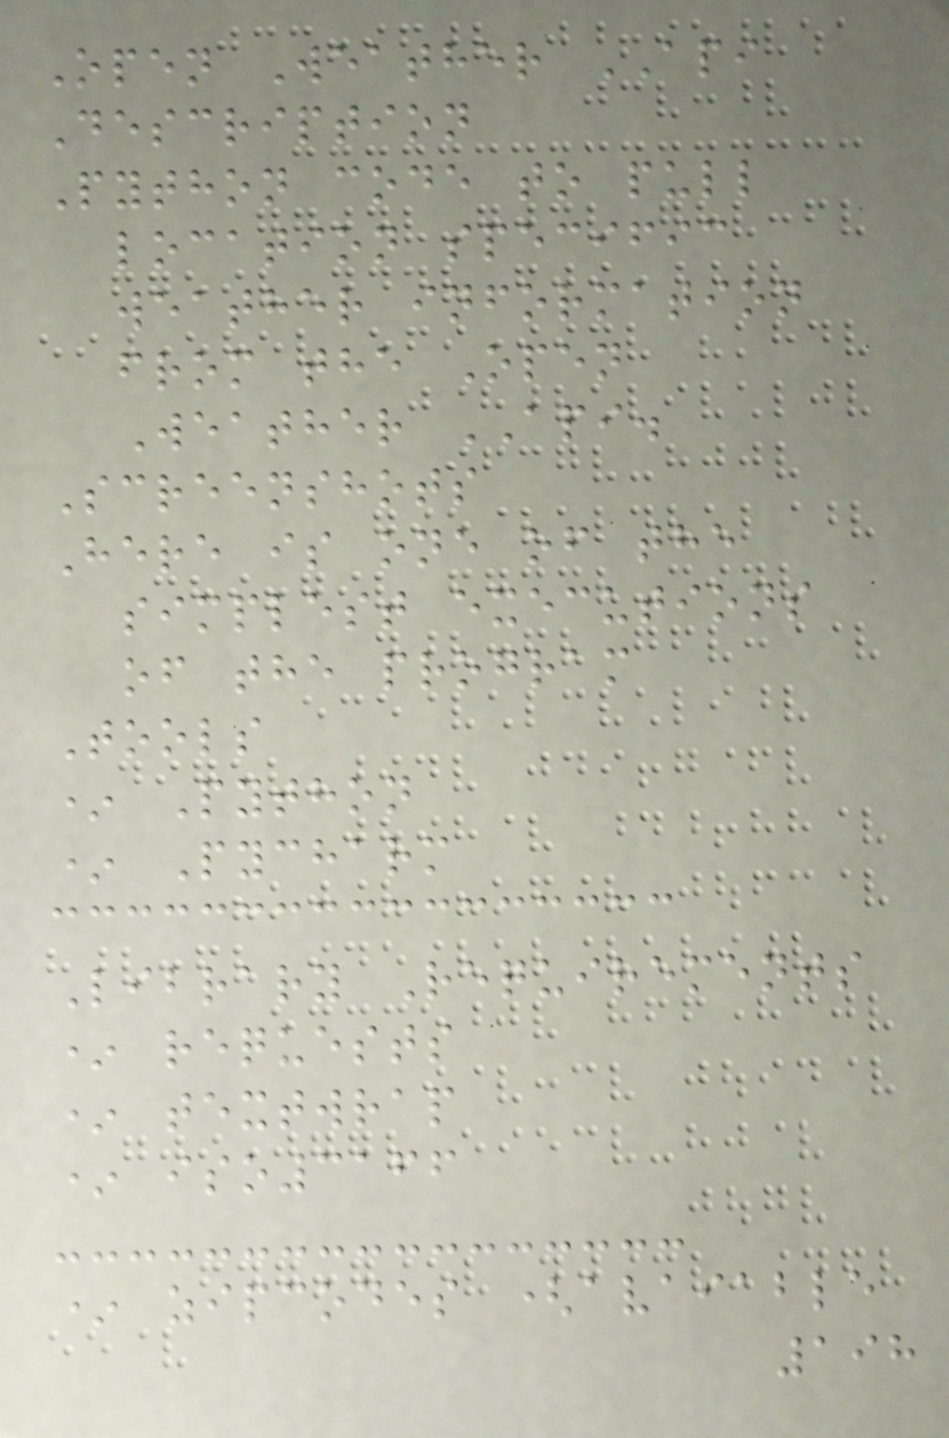Open Weather API
Description
Python code to pull
location specific
weather information
from the Open
Weather API.
Screenshots
Here is one of the
simplest executions
of the program
Tools
* Python
* Pycharm
Library Requirements
* requests
* textwrap
* iso3166
* zipcodes (avaiable
198
